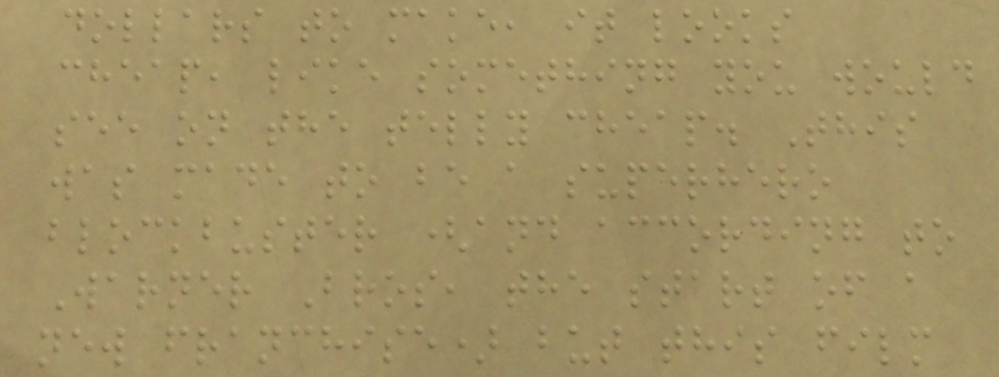dollars to make, it looks
cheap, like something you would
see on the telly cheap. This
was made to be a superhero
blockbuster (and according to
Warner Bros, the start of a
new franchise) but this film
